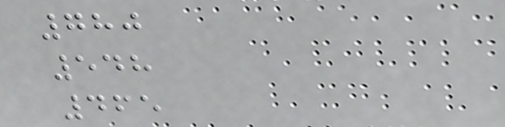780
548
465
